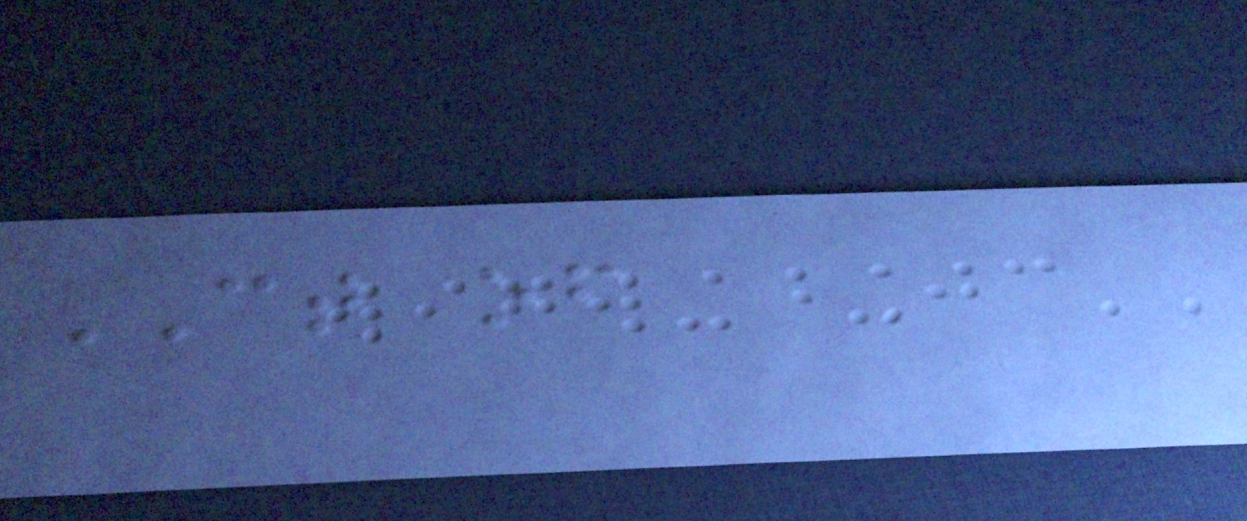CT of
